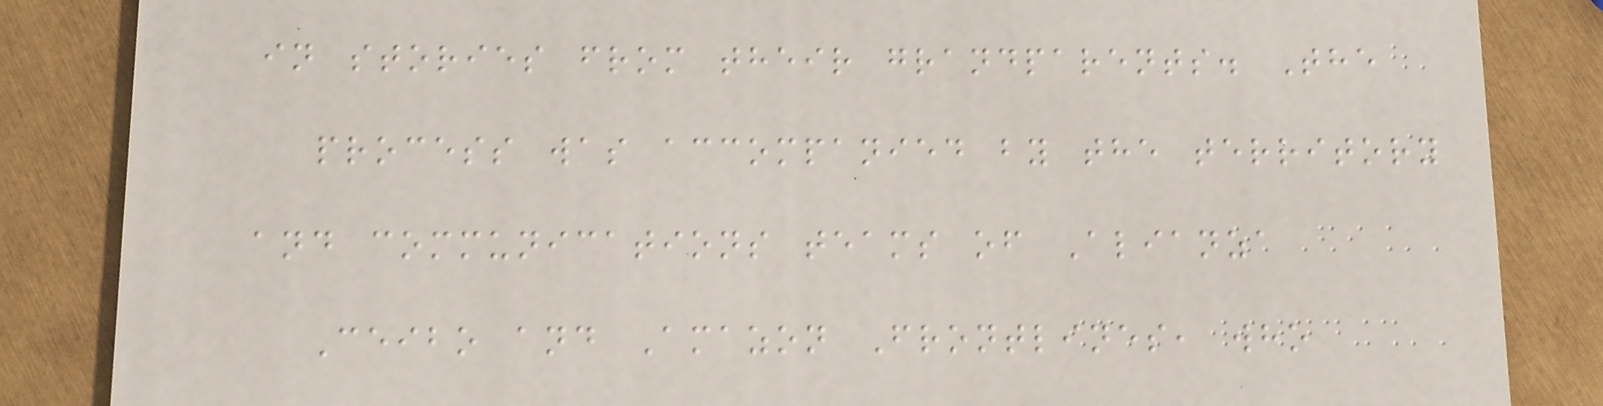in stories from their grandparents. The
process was accompanied by the territory
and communications teams of Alianza
Ceibo and Amazon Frontlines, who
